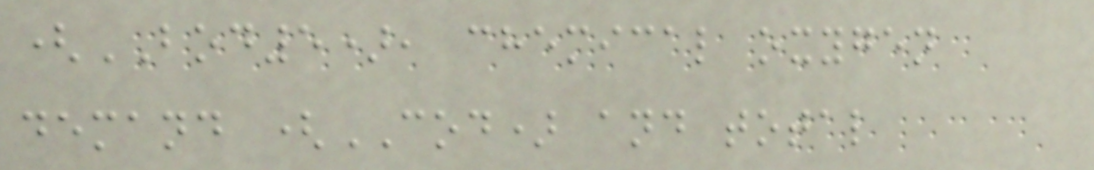(BOD5), chemical oxygen
demand (COD) and total
